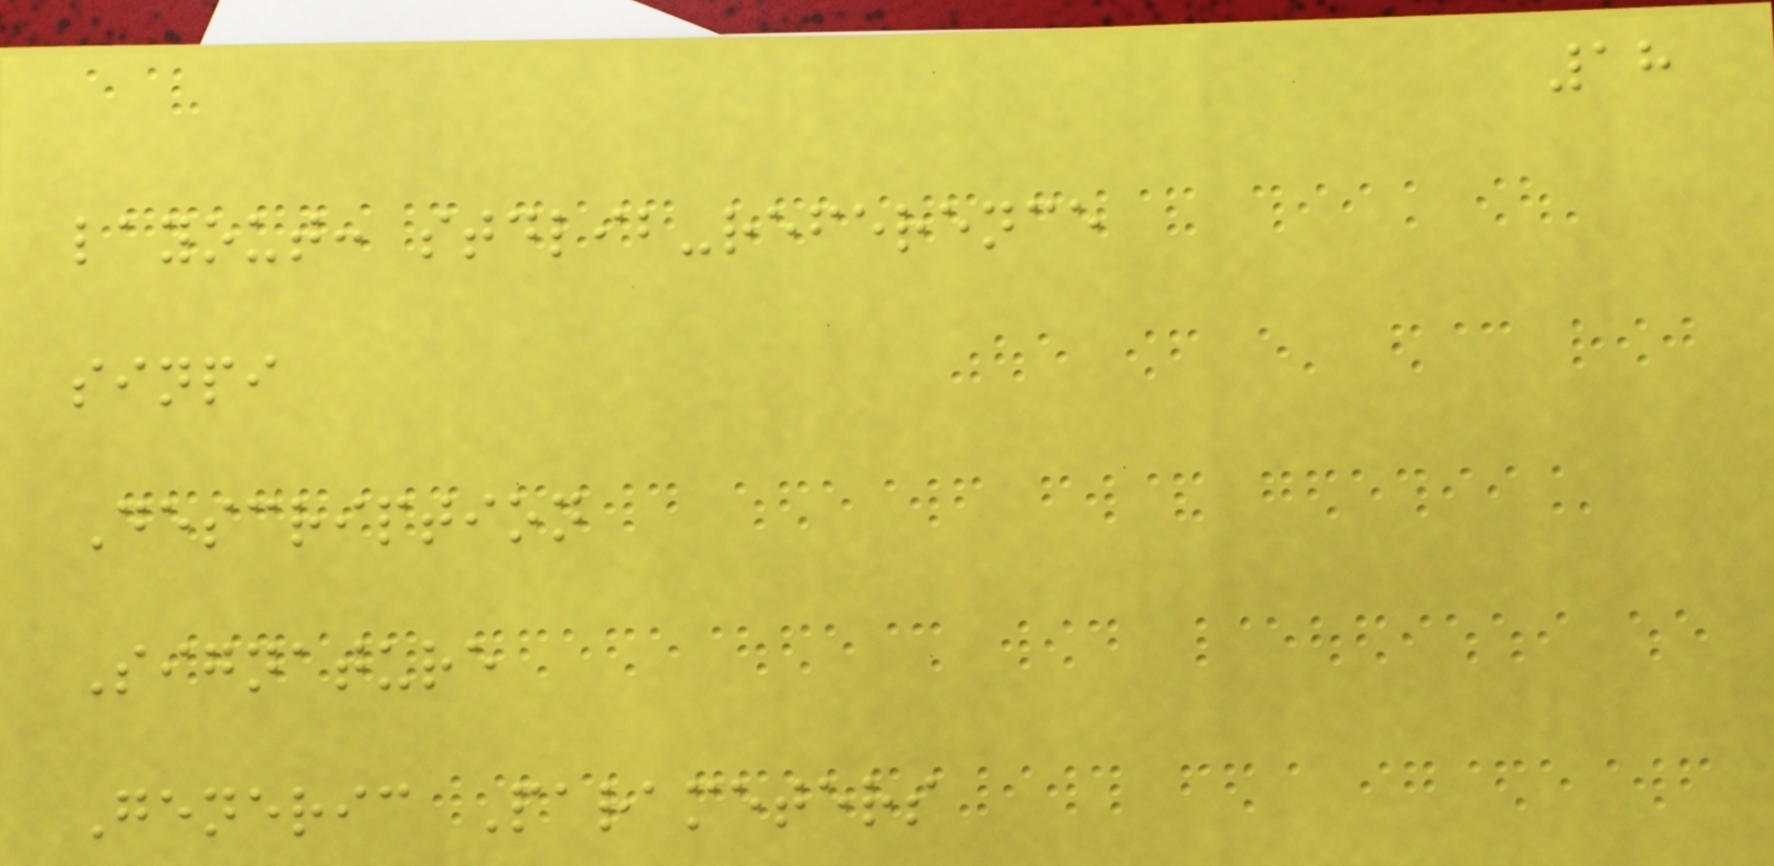18
layout: stdlib-reference
sinpi
Description
Signature
Generic Parameters
